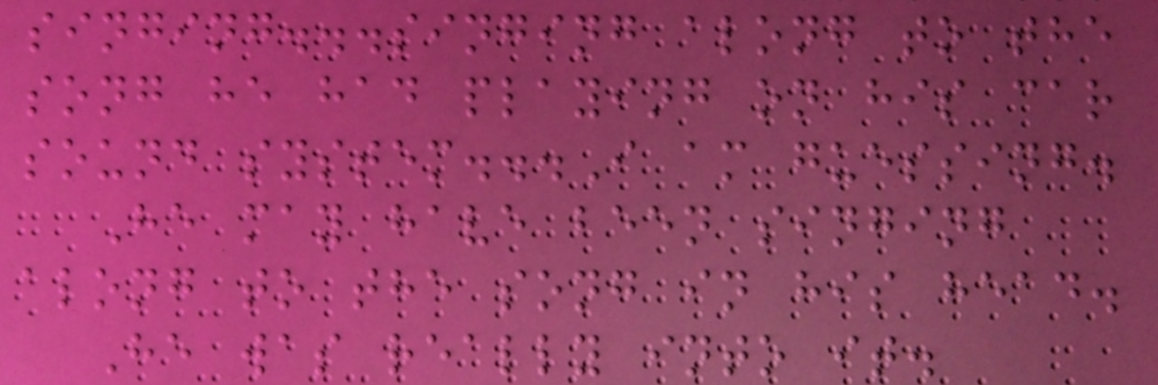singing...singing along to the
song he had playing on his car
sound system...I am guessing.
He may have been singing
along to the song in his head.
He was really into it.
